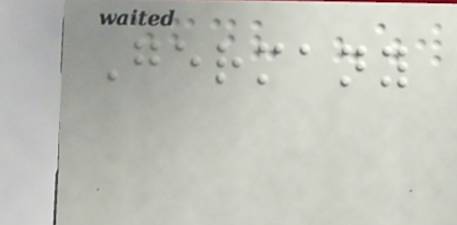Germany
